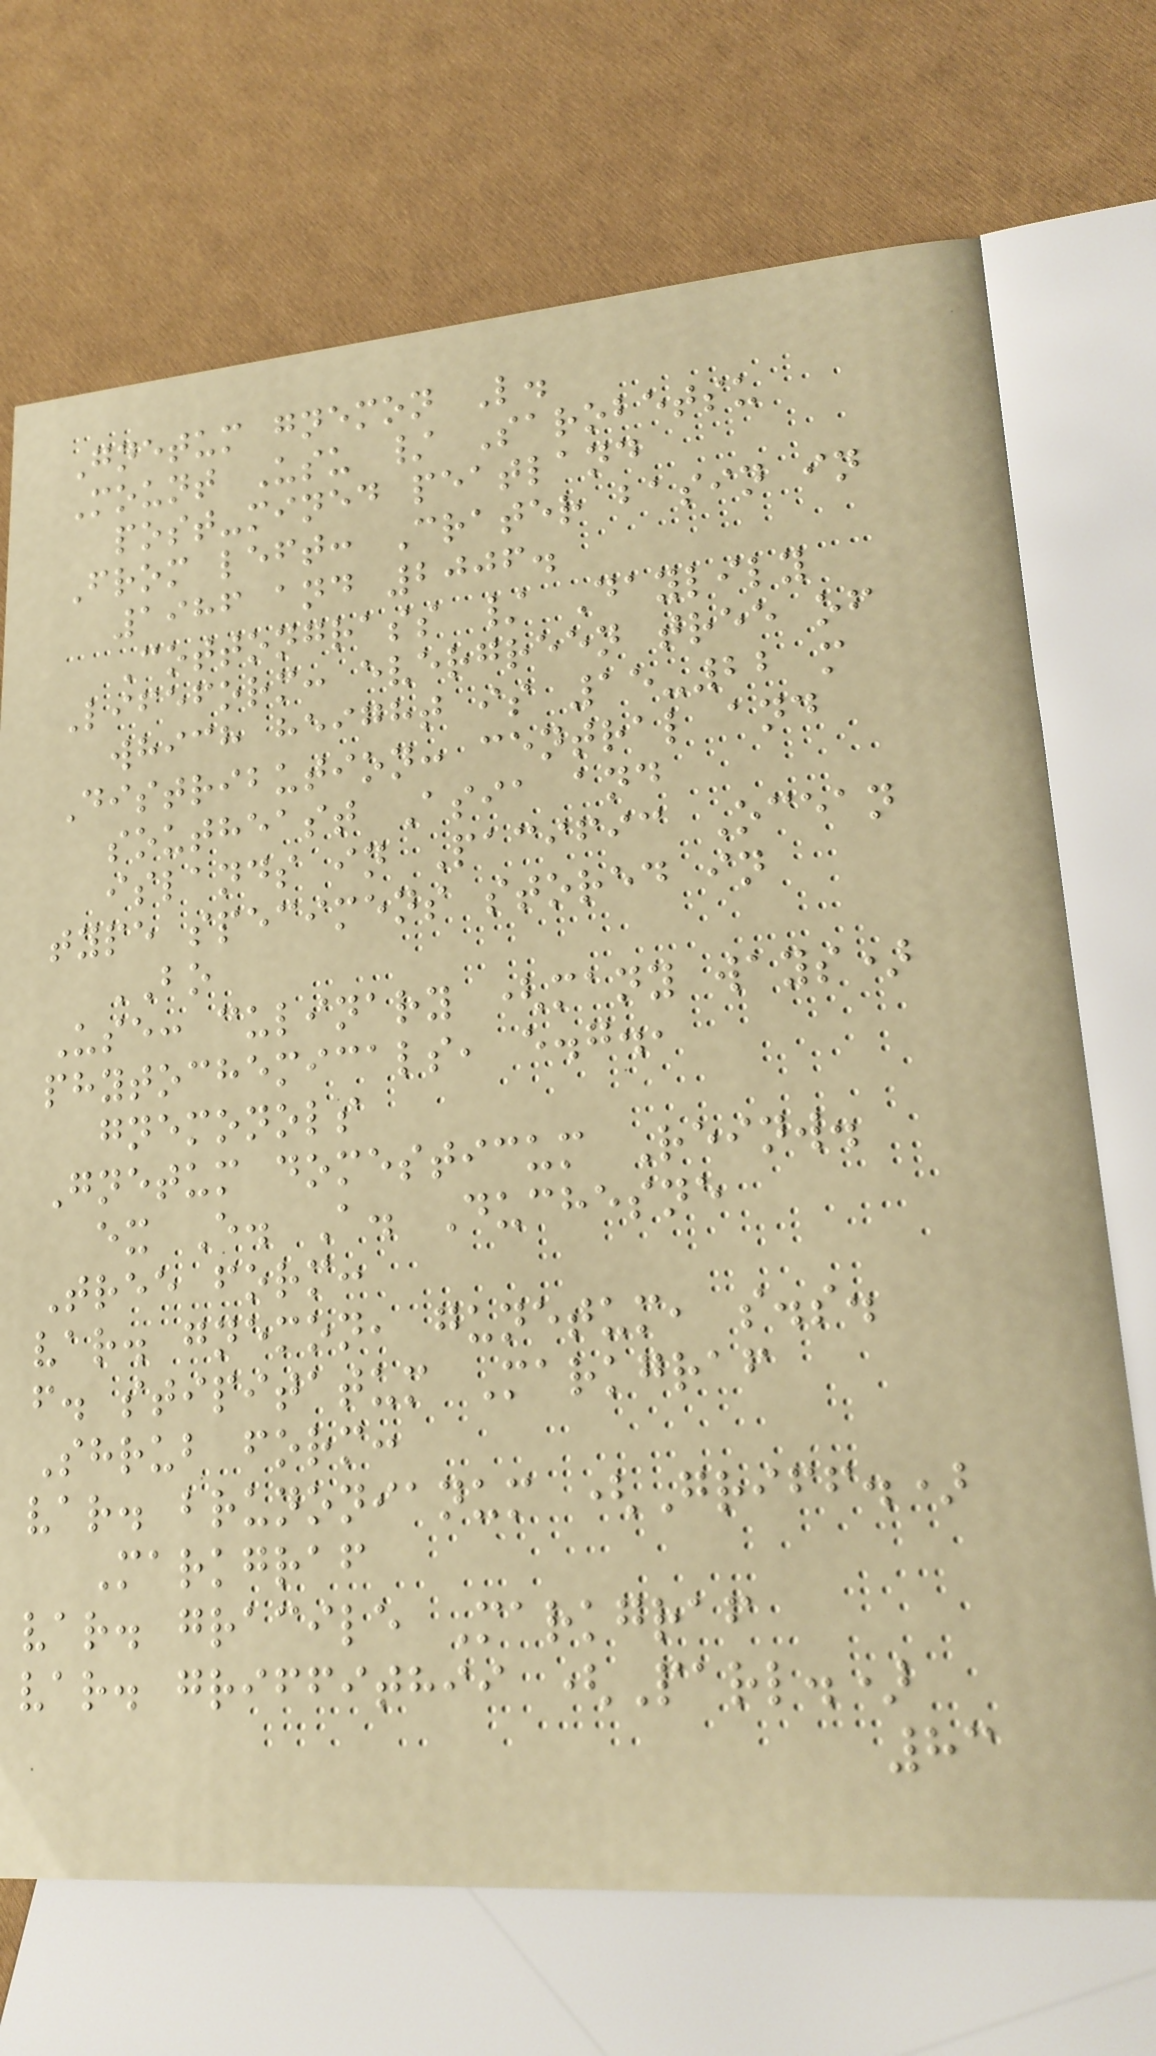Gnetum gnemon L.
Mount Usu / Sarobetsu
post-mined peatland
From left: Crater basin in
1986 and 2006.
Cottongrass / Daylily
Lifeform: evergreen tree of
which height is 15-22 m
Distribution: central and
southeast Asia and
islands in Pacific Ocean
type specimens stored in
BO
Use: culinary (many ways)
phytochemicals, e.g.,
gnemonols
Gnetum domesticum Reinw.
ex E. A. Duchesne
Tree form:
var. gnemon, gunetum, s.s.
f. stipitatum Markgraf
Shrub form:
var. brunonianum (Griff.)
Markgraf
var. gracile Markgraf
var. griffithii (Parl.)
83
